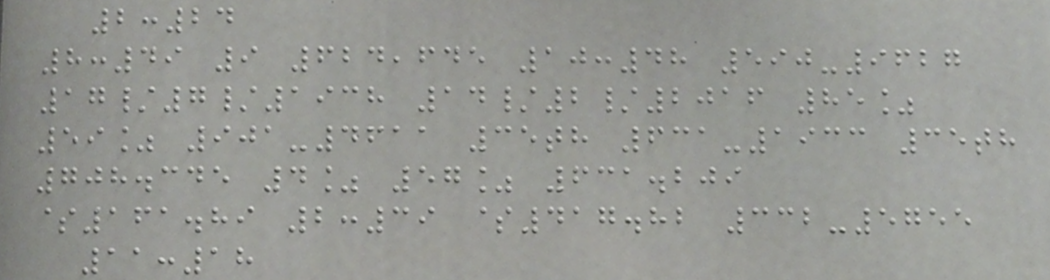2:24
8:49 9 624,645 10:48 590-9627
17/7/1938 14/2/2016 85%
59% 901-4611 35th 631-1933 35th
708.345 4% 57% 631.209
$161.89 2:39 $417.82 332-5755
11:18
